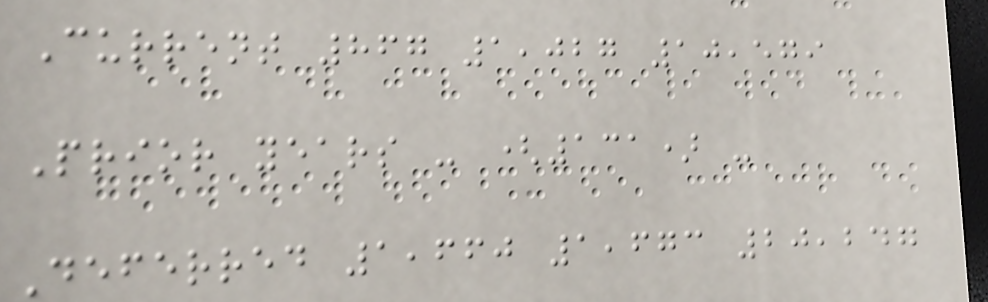Current 867 1,027 10,579
Prior years - (131) -
Deferred 1,660 1,673 20,247
